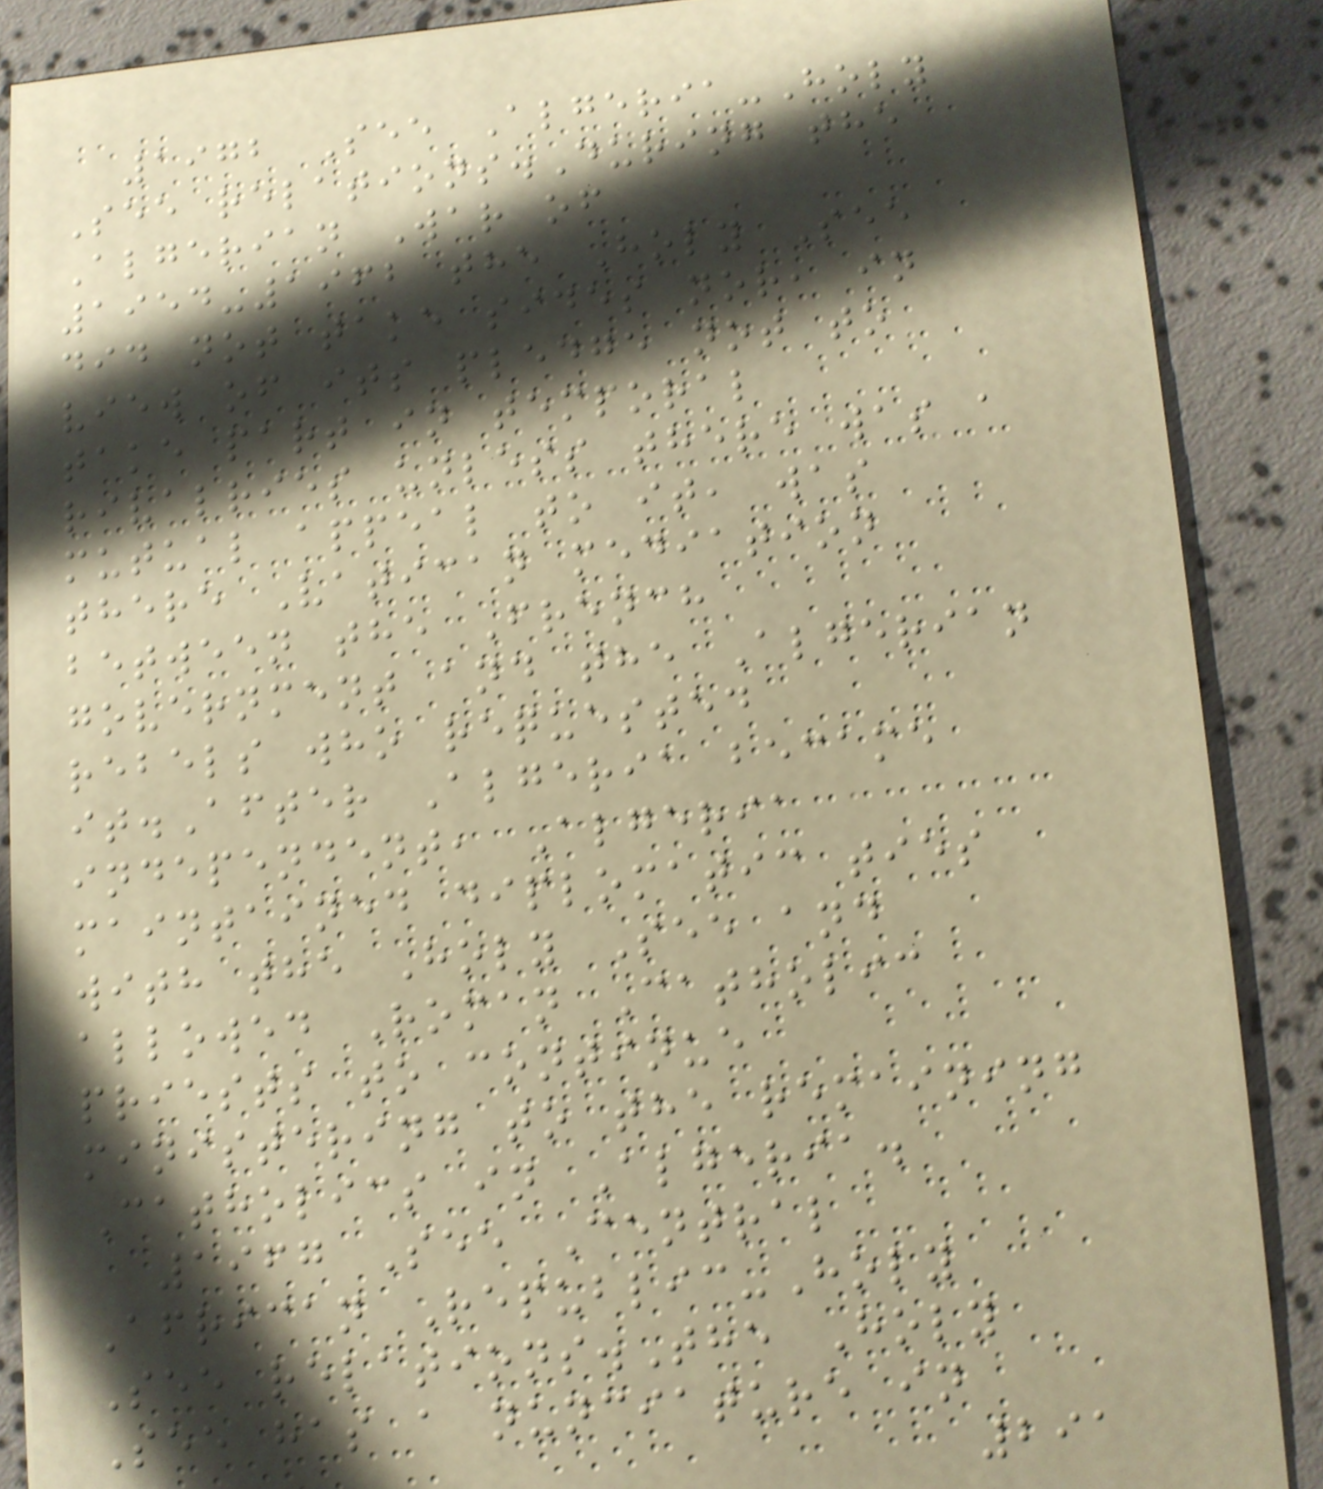1972 See Algeria-Holy
See relations.During the
Algerian War of
1954-1962 the Holy See
did not take sides nor, in
view of its pledge not to
take part in temporal
rivalries unless there was a
mutual appeal to it, was
there Vatican mediation
between the French
government and the Algerian
rebels who requested
it.After Algeria became
independent, Algeria
maintained diplomatic ties
with the Holy See and
allowed Roman Catholic
priests to continue
ministering to the remaining
Catholics in Algeria.
1967 See Central
African Republic-Holy
See relations.The Holy
See has a nunciature in
291
